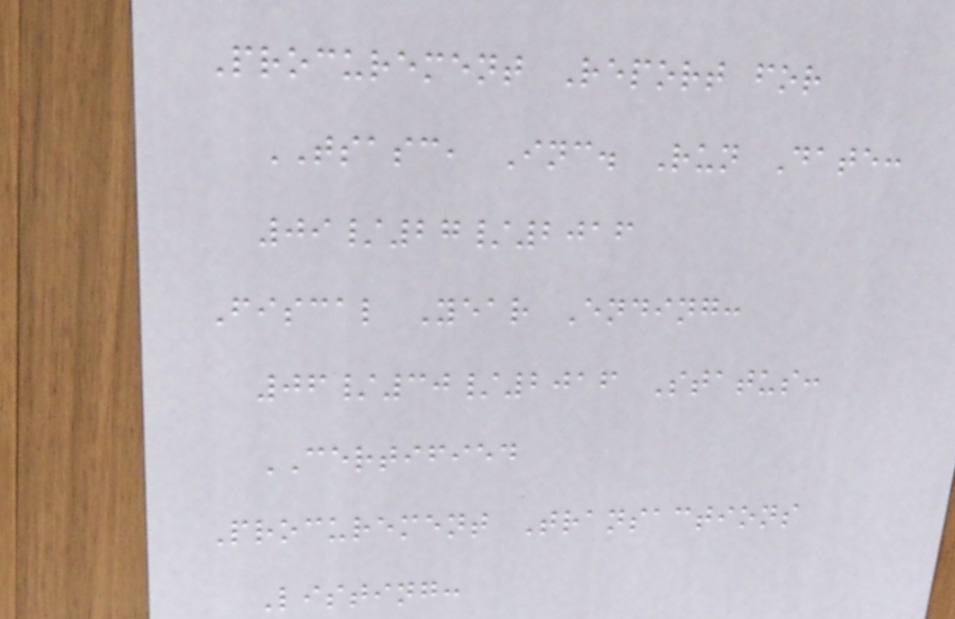Procurement Report for
TSASC, Inc. Run Date:
09/27/2016
Fiscal Year Ending:
06/30/2016 Status:
CERTIFIED
Procurement Transactions
Listing:
